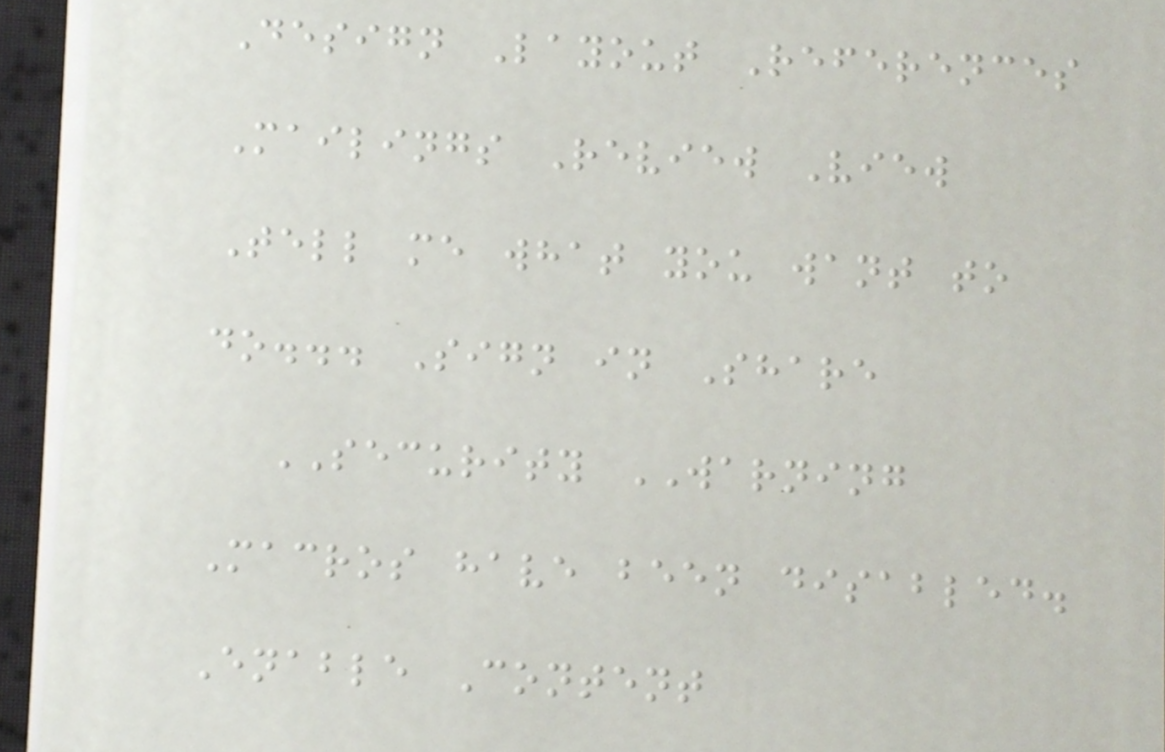Design Layout References
Mailings Review View
Tell me what you want to
do... Sign in Share
SECURITY WARNING
Macros have been disabled.
Enable Content
